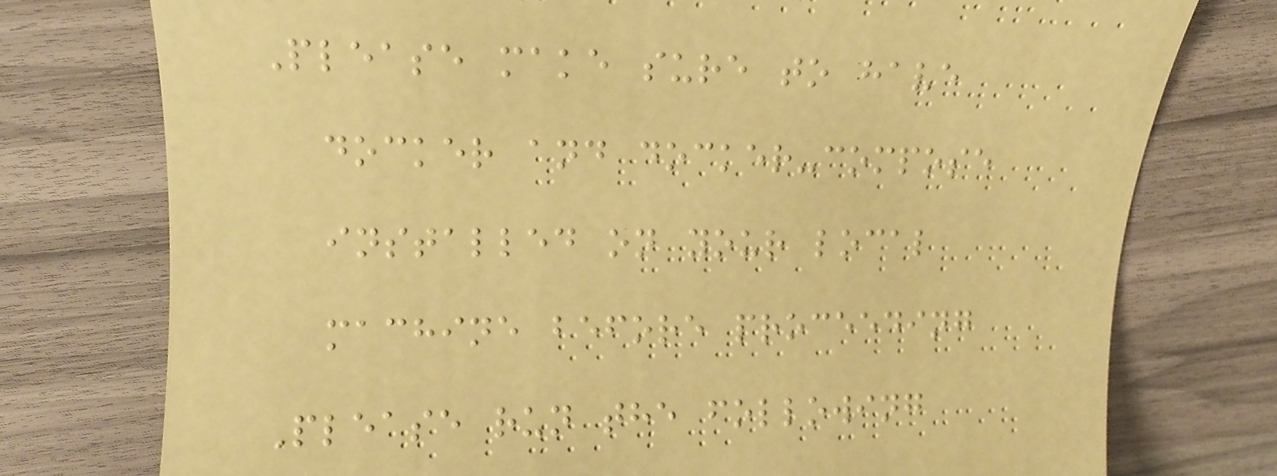Please make sure to have
docker and docker-compose
installed on your local
machine before proceeding
Please run the following
